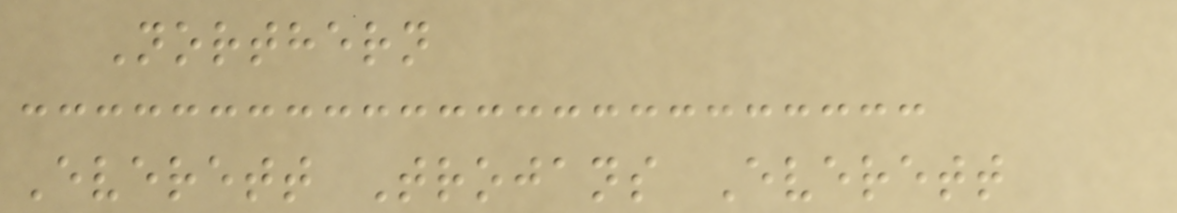Northern
Everett Trojans Everett
